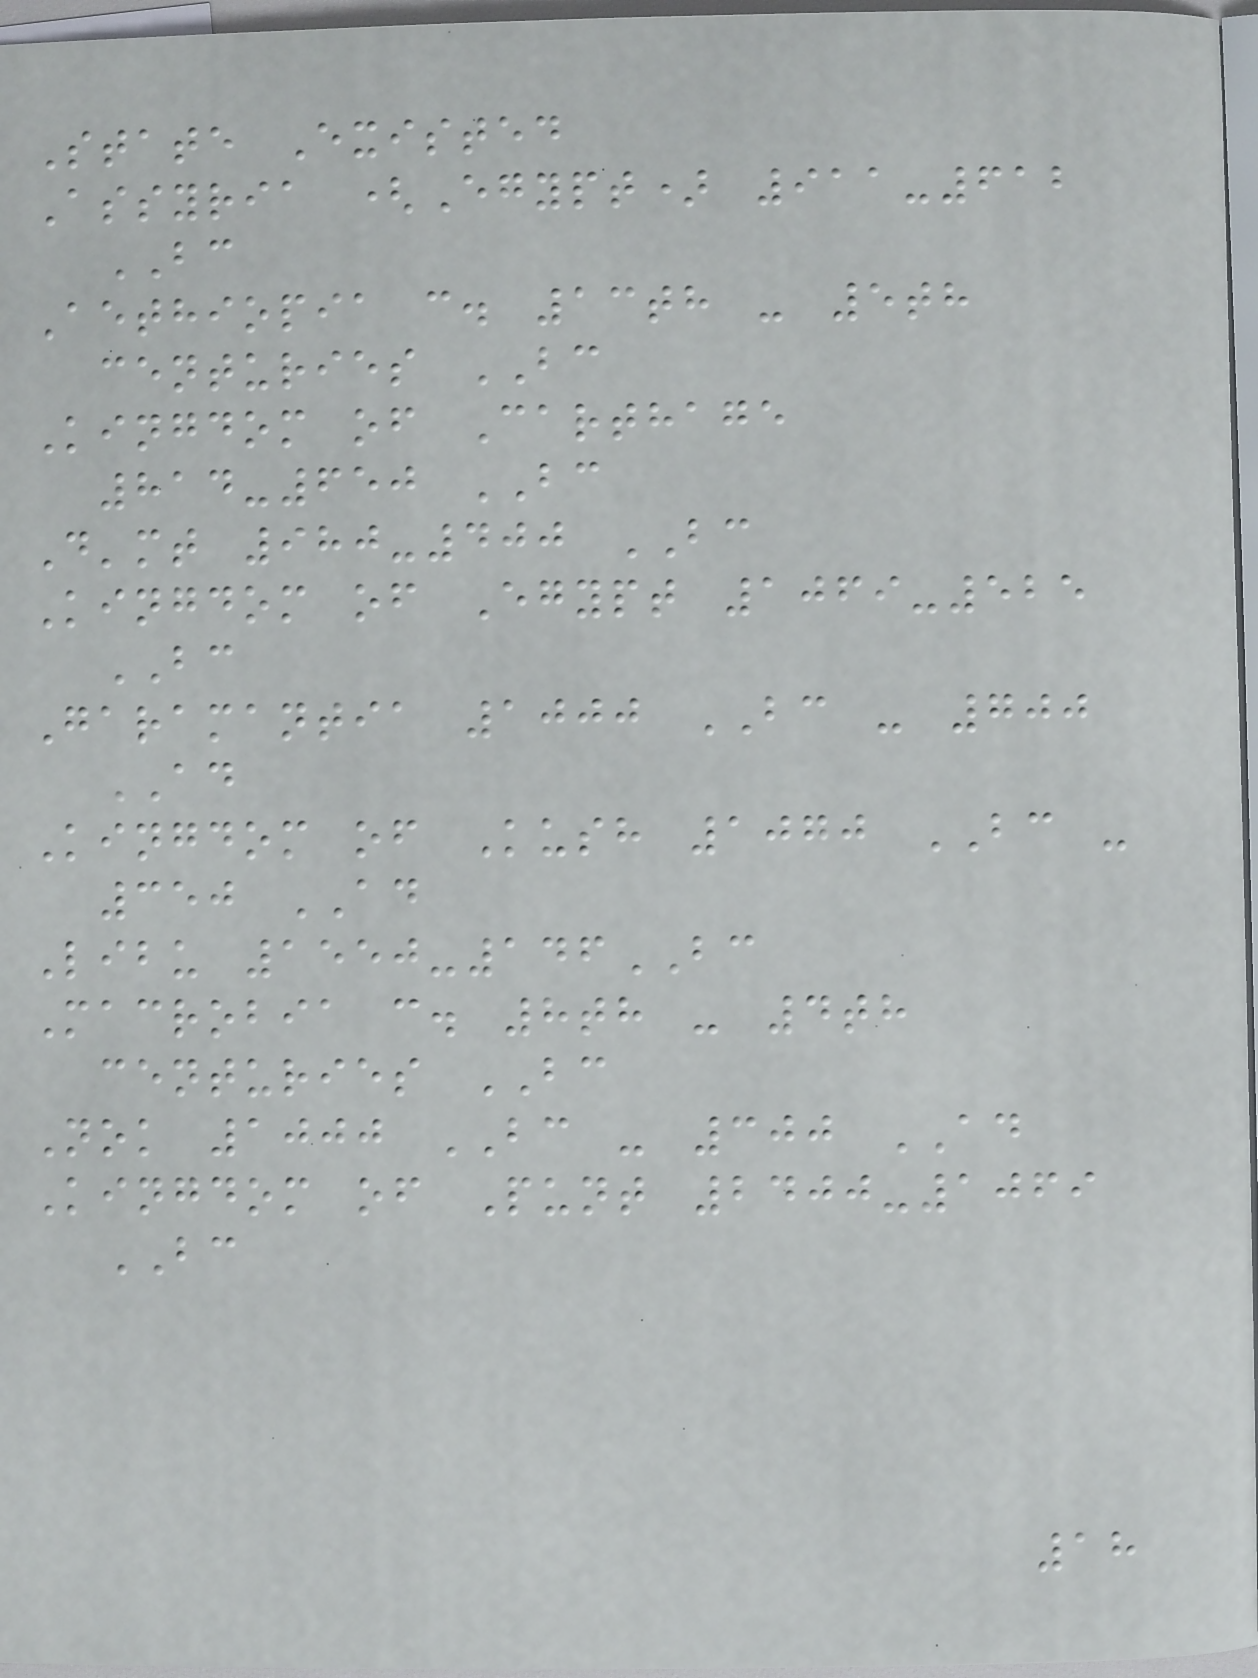State Existed
Assyria (Egypt) 911-612
BC
Aethiopia c. 13th - 5th
centuries BC
Kingdom of Carthage
814-650 BC
D'mt 980-400 BC
Kingdom of Egypt 1069-525
BC
Garamantia 1000 BC - 700
AD
Kingdom of Kush 1070 BC -
350 AD
Libu 1550-146BC
Macrobia c. 8th - 4th
centuries BC
Nok 1000 BC - 300 AD
Kingdom of Punt 2400-1069
BC
18
